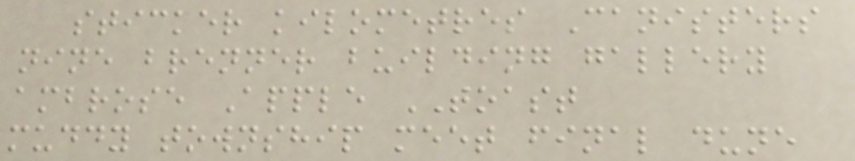sticker kilometres Canisters
nine brenner building gallery
ambrose Apple TOAST
muddy township meet final dune
